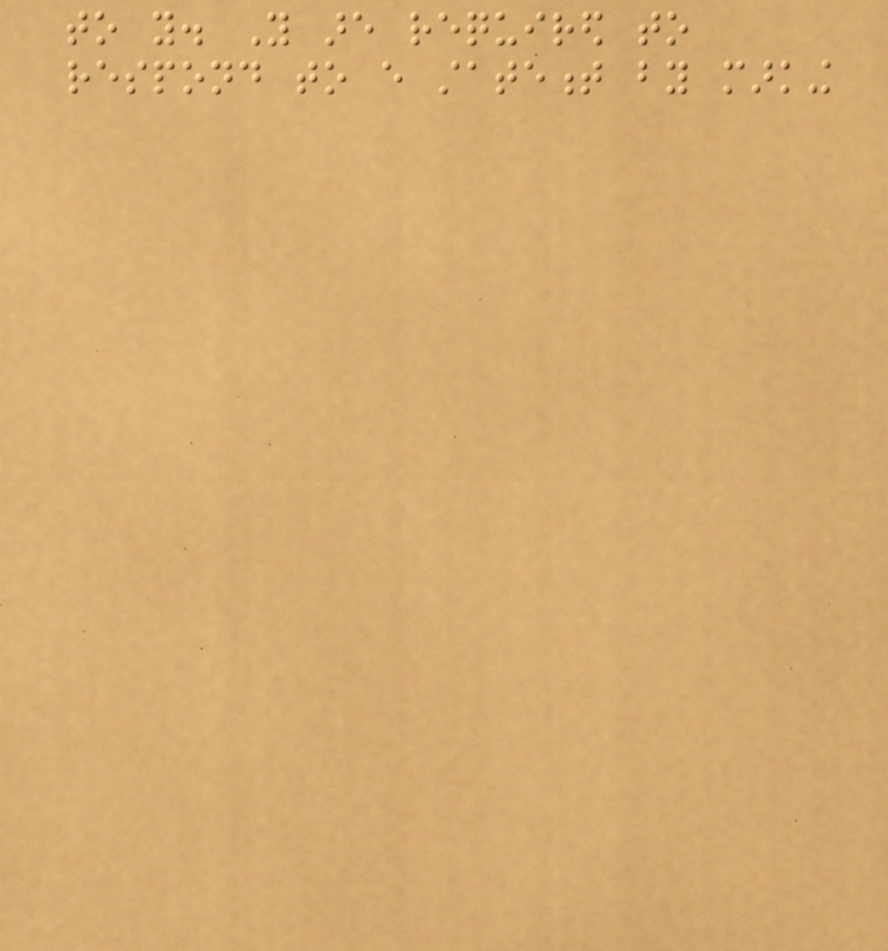to you. You are required to
respond to every statement by marking
